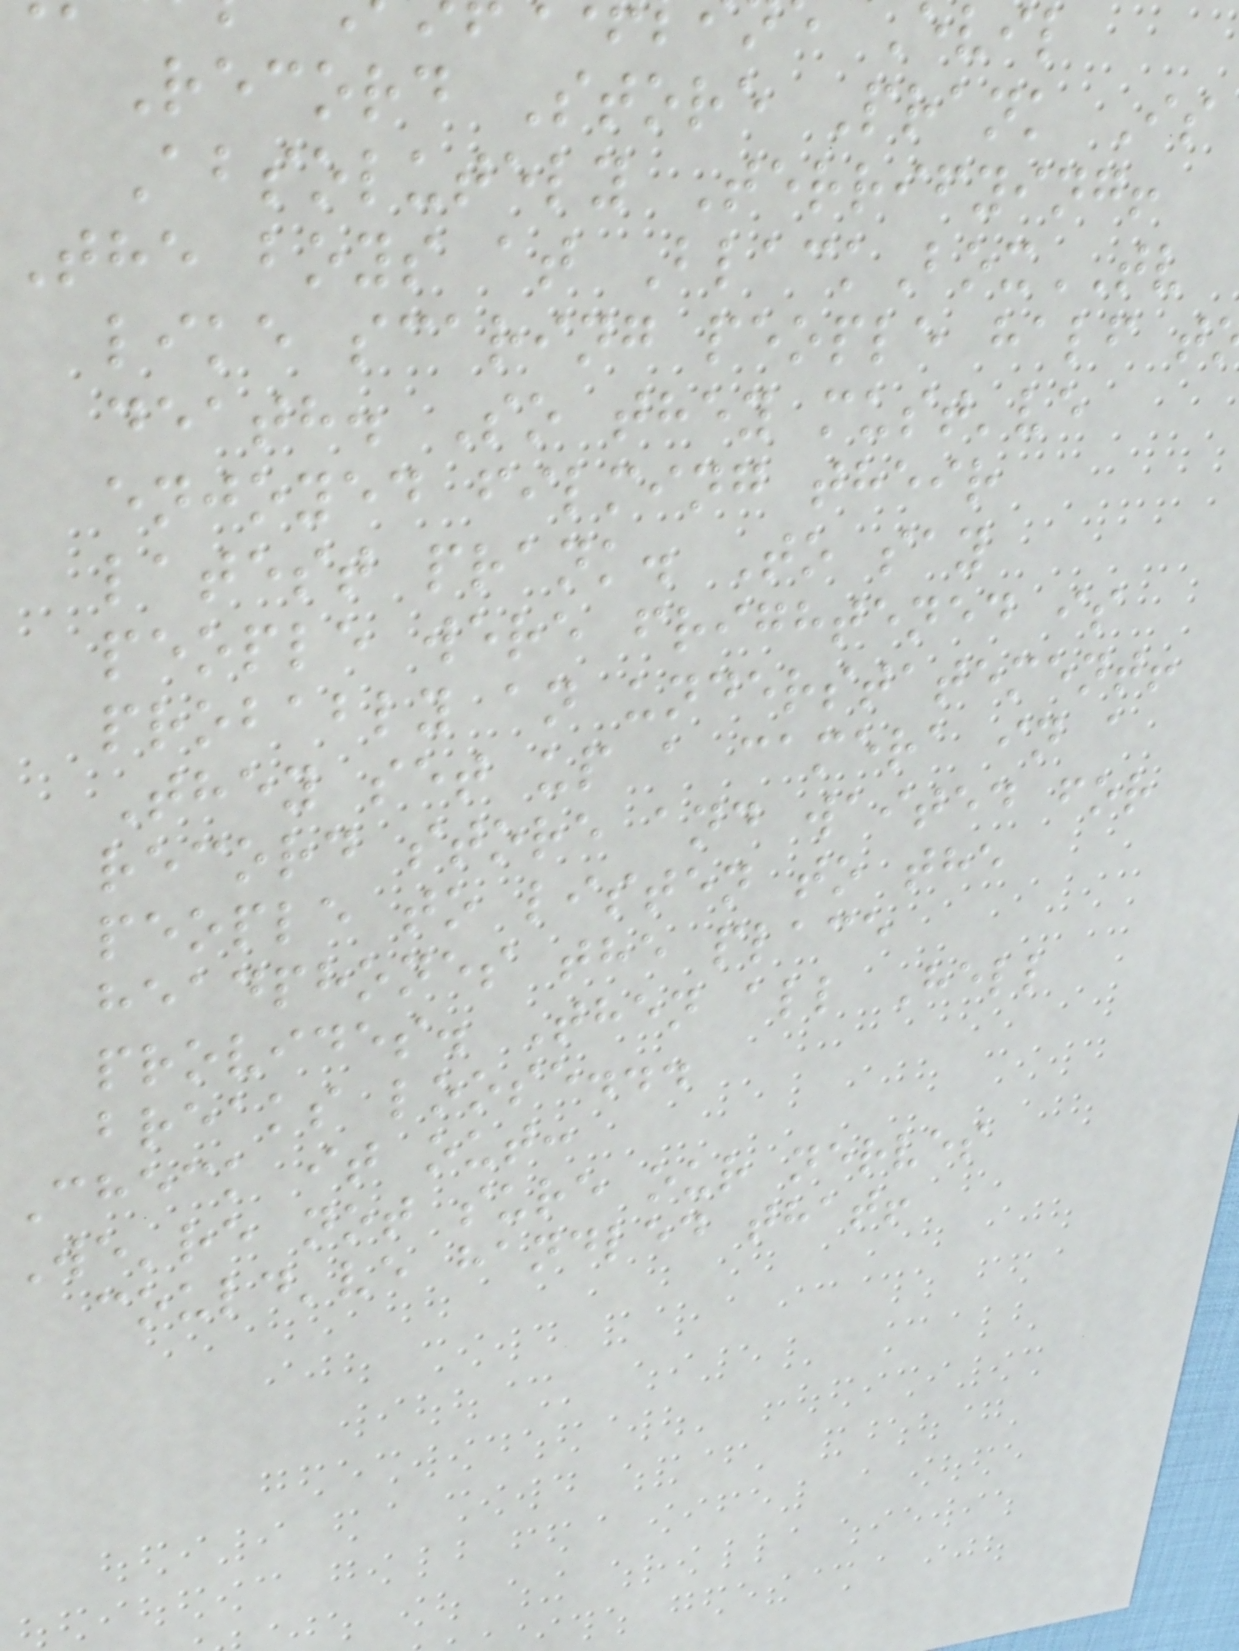Record Store Prank Is
Absolutely Terrifying!
The boys at BlackBoxTV
like scaring people half t
death. So they must've
enjoyed filming their
latest prank. To say
people were frightened is
probably an understatement!
They set up a camera in a
record store and waited for
people to listen to the
headphones the place
provides. Then all Hell
breaks loose...
Check it out:
We're not sure our nerves
could've handled that!
